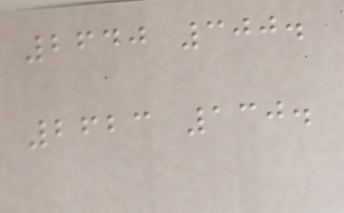2640 300.
2623 130.
